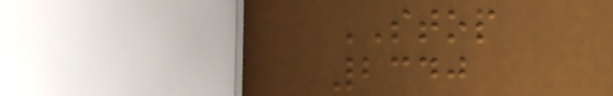STOP
2340
